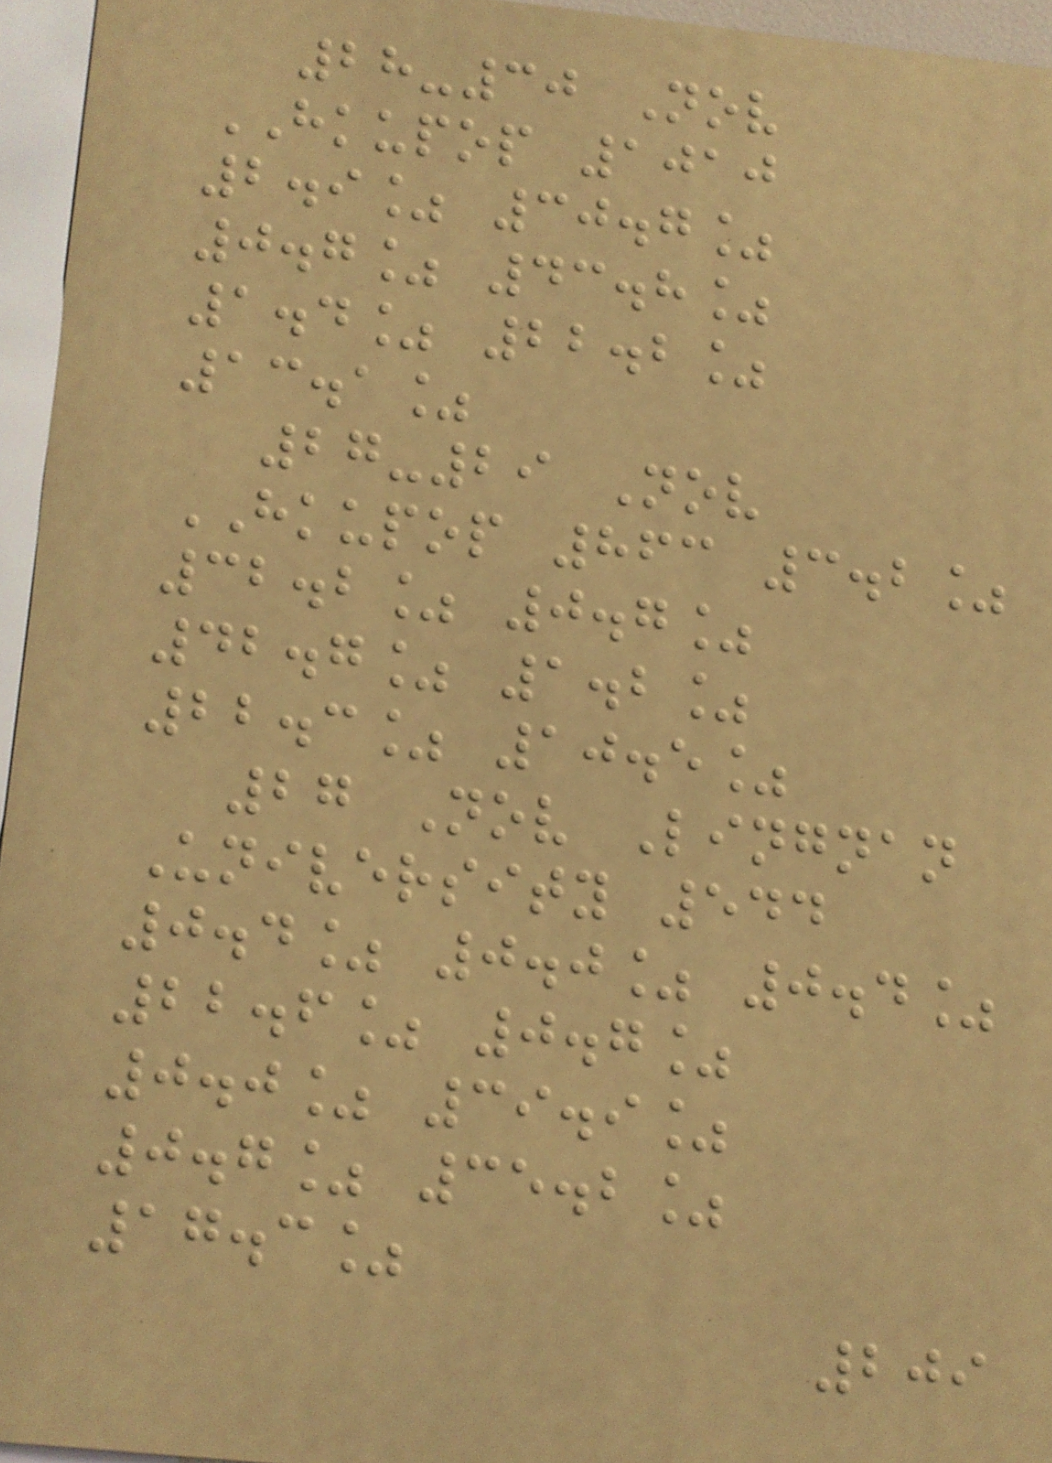28-30 Nov
HKUPOP 1010
2.9% 30.7%
0.7% 43.8%
1.4% 22.2%
13.1%
27-29 Nov
HKUPOP 863 3.2%
32.2% 0.7%
42.7% 1.2%
22.3% 10.5%
27 Nov Lingnan
University 544
0.4% 0.0% 0.4%
22.6% 0.7%
0.0% 39.9%
0.7% 35.2%
17.3%
209
